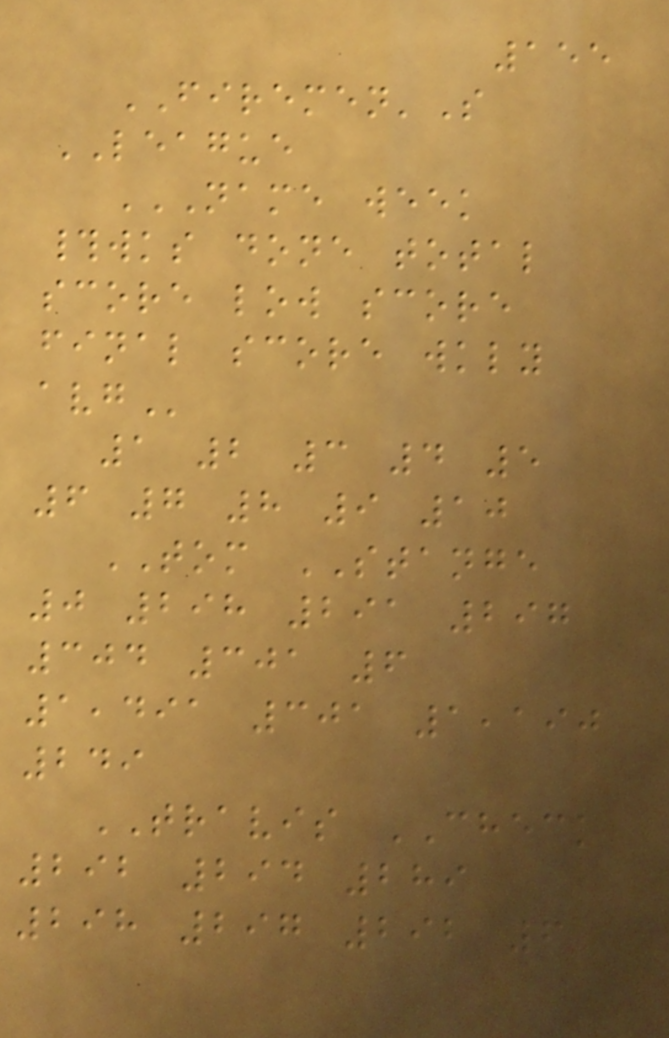155
FIREMEN'S
LEAGUE
NAME WEEK
#WKS DONE TOTAL
SCORE LOW SCORE
FINAL SCORE WKLY
AVG
1 2 3 4 5
6 7 8 9 10
TOM STANGE
0 298 291 297
304 301 6
1,491 301 1,190
249
TRAVIS CHECK
292 294 289
298 297 292 6
